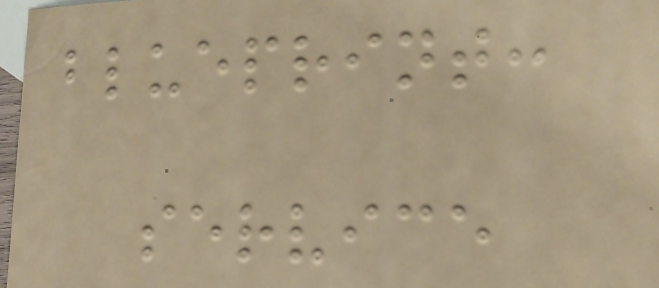blueprint:
service
